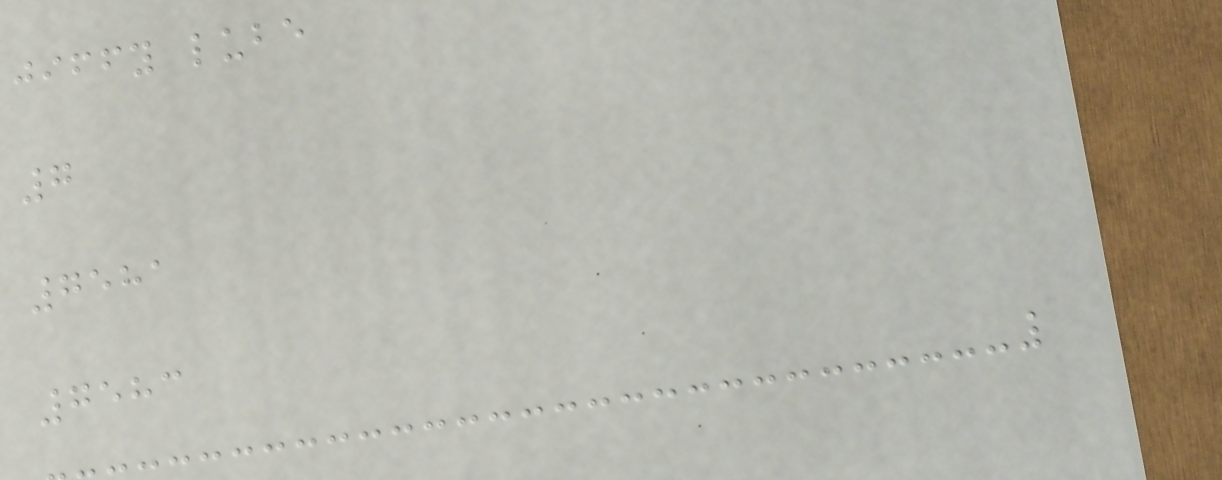jiffy lube
7
7581
7583
